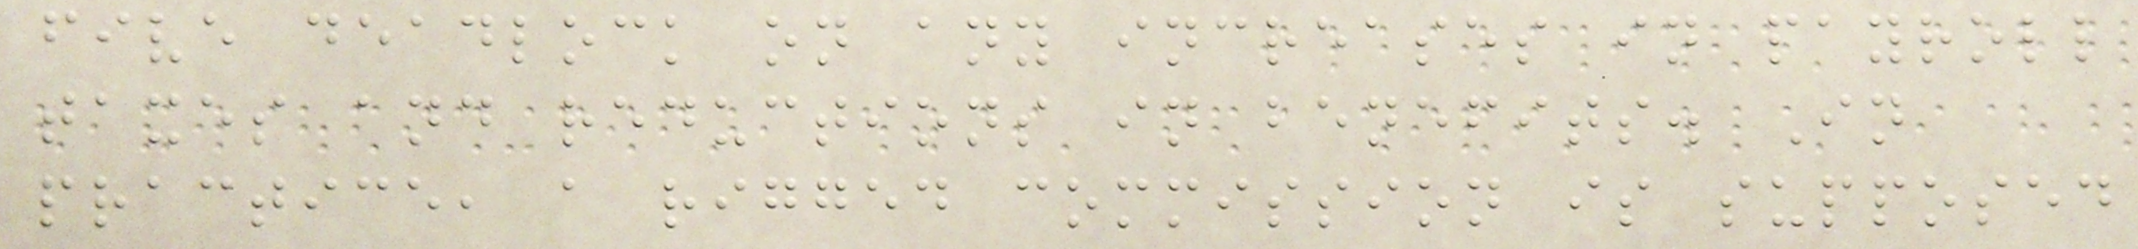five deadlock on any increases in payroll
taxes and reductions in benefits. In
practice, a rigged commission is supposed
